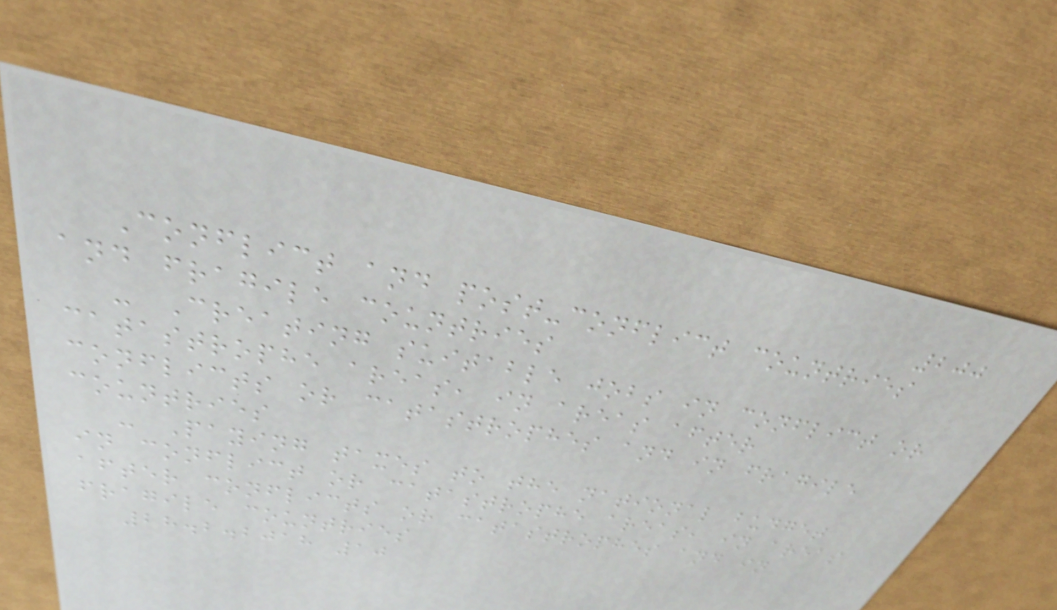200
Conflict and post-conflict countries
and fragile countries
- Creating suitable jobs in conflict or
catastrophe areas, in areas after
conflicts or catastrophes and in fragile
countries
- Paying taxes to the national budget
in conflict or catastrophe areas, in areas
after conflicts or catastrophes and in
fragile countries
28.2.2018 10
